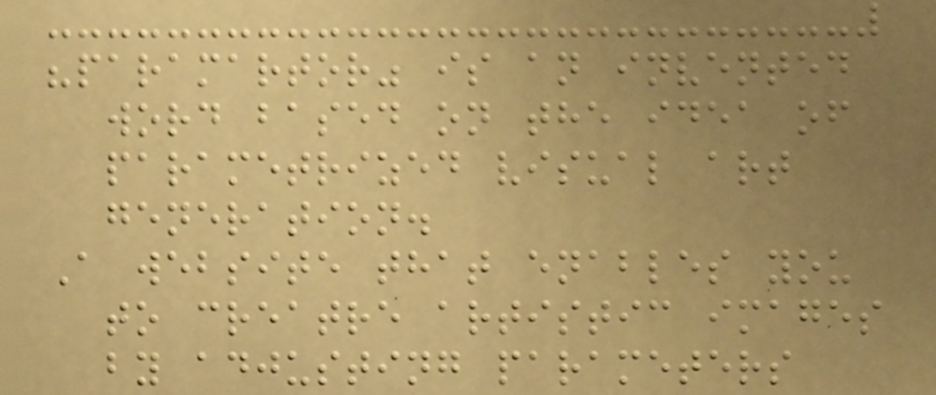"paramartor" is an invented
word based on the idea of
parametrized visual art
generation.
A website that enables you
to creatre artistic images
by adjusting parameters
